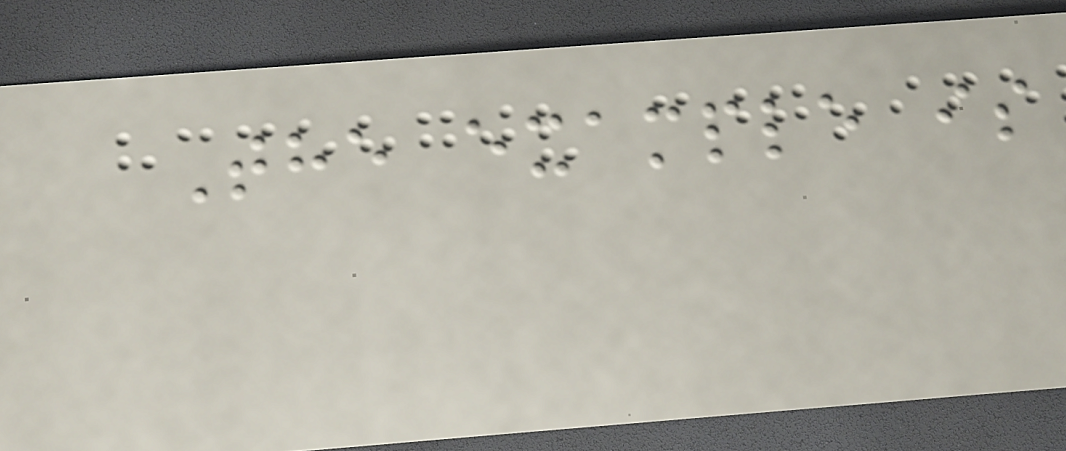The example is
